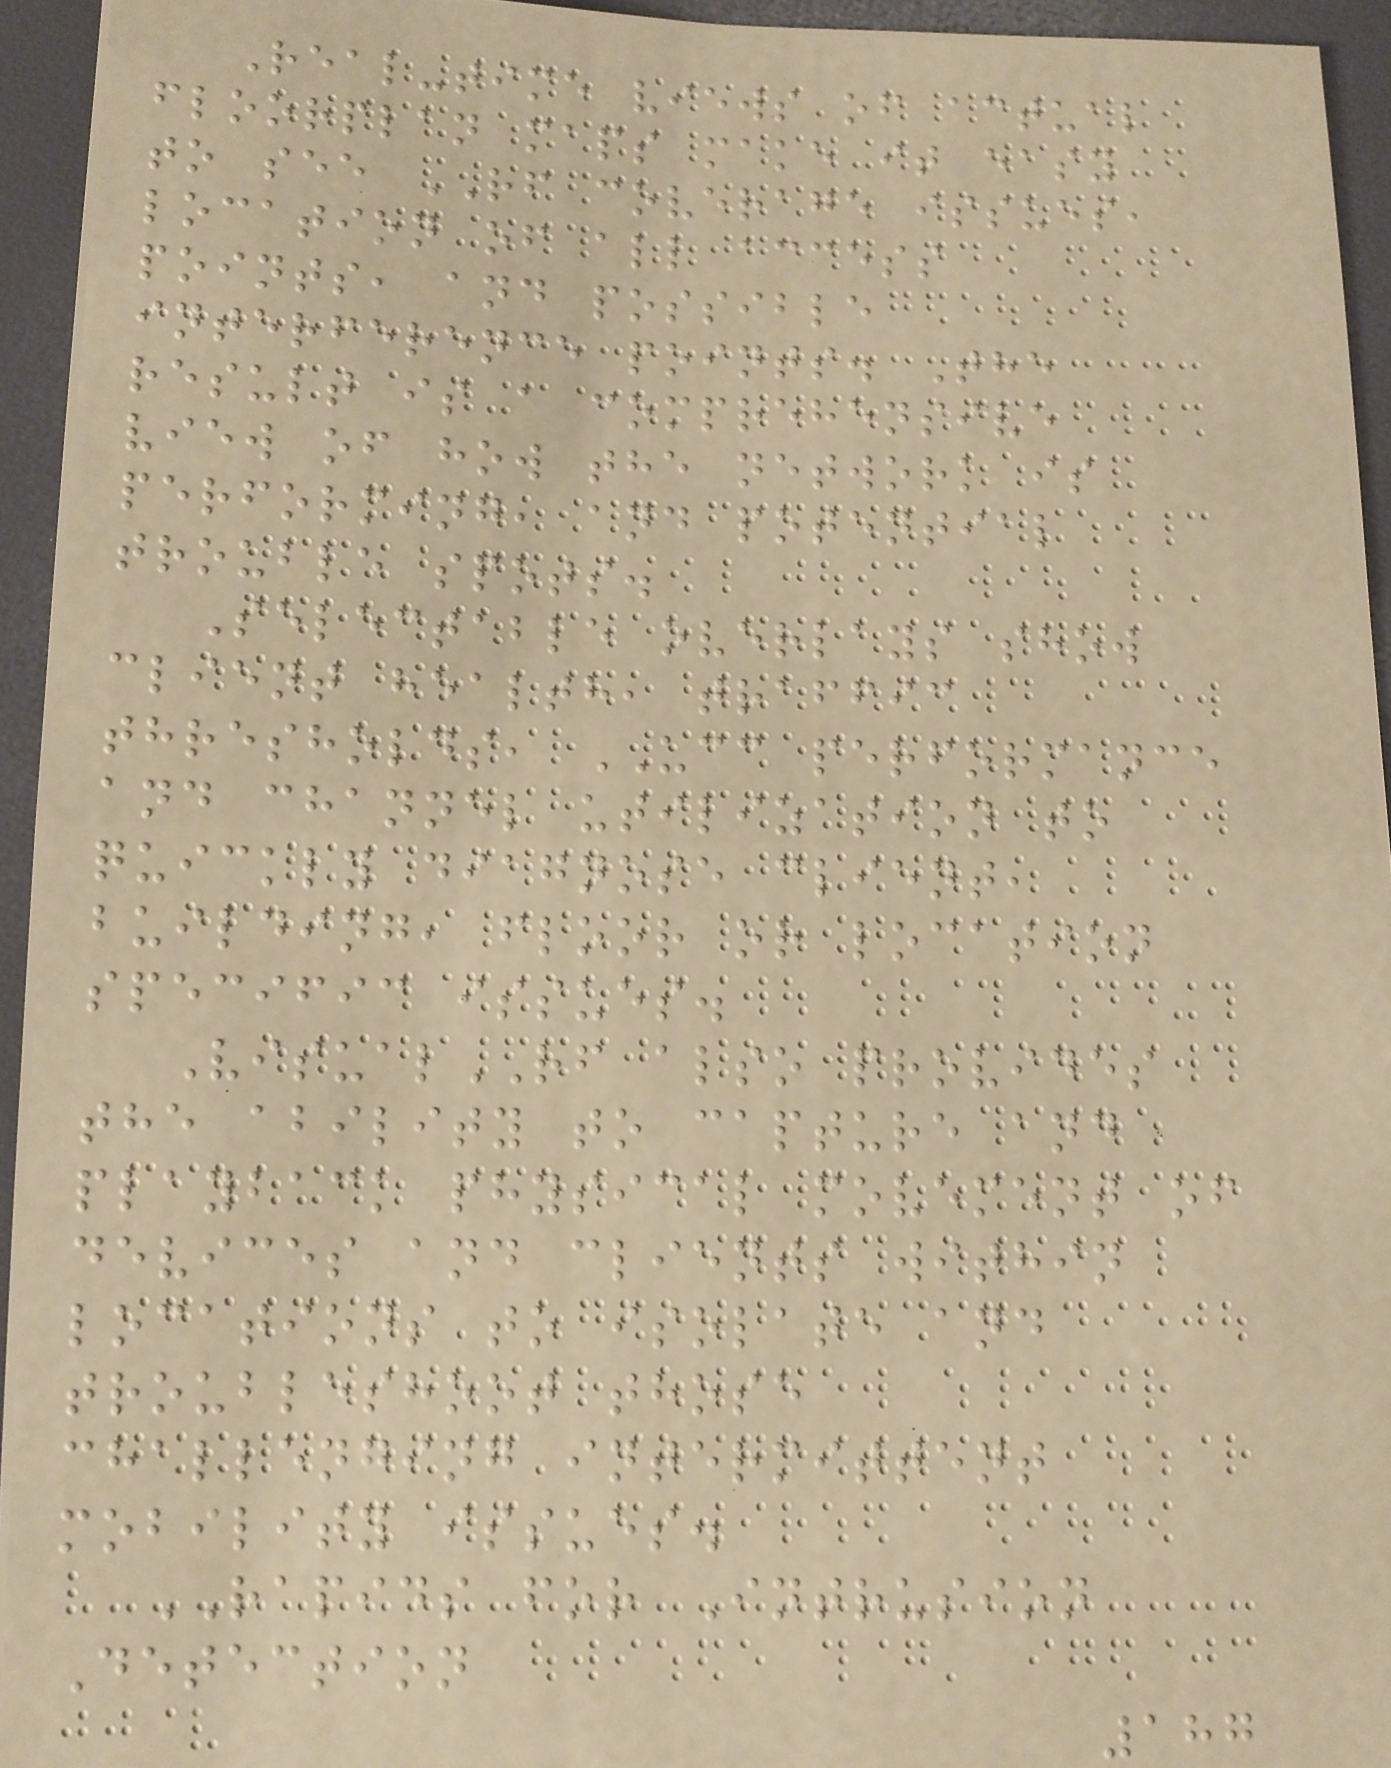Real-time views of actual
floorplan maps make it easy
to see RF coverage issues,
location of all access
points, and possible
interference points. The
result is a comprehensive
view of how the network is
performing, and potential
trouble spots.
Selectable overlays show
client health, traffic
thresholds, UCC performance
and channel utilization to
quickly diagnose client,
building, floor or location
specific issues.
VisualRF also provides
the ability to capture and
playback physical movement of
devices and clients within
locations to isolate and
troubleshoot those
challenging intermittent
mobility issues.
RAPIDS for Intrusion
Detection
187
